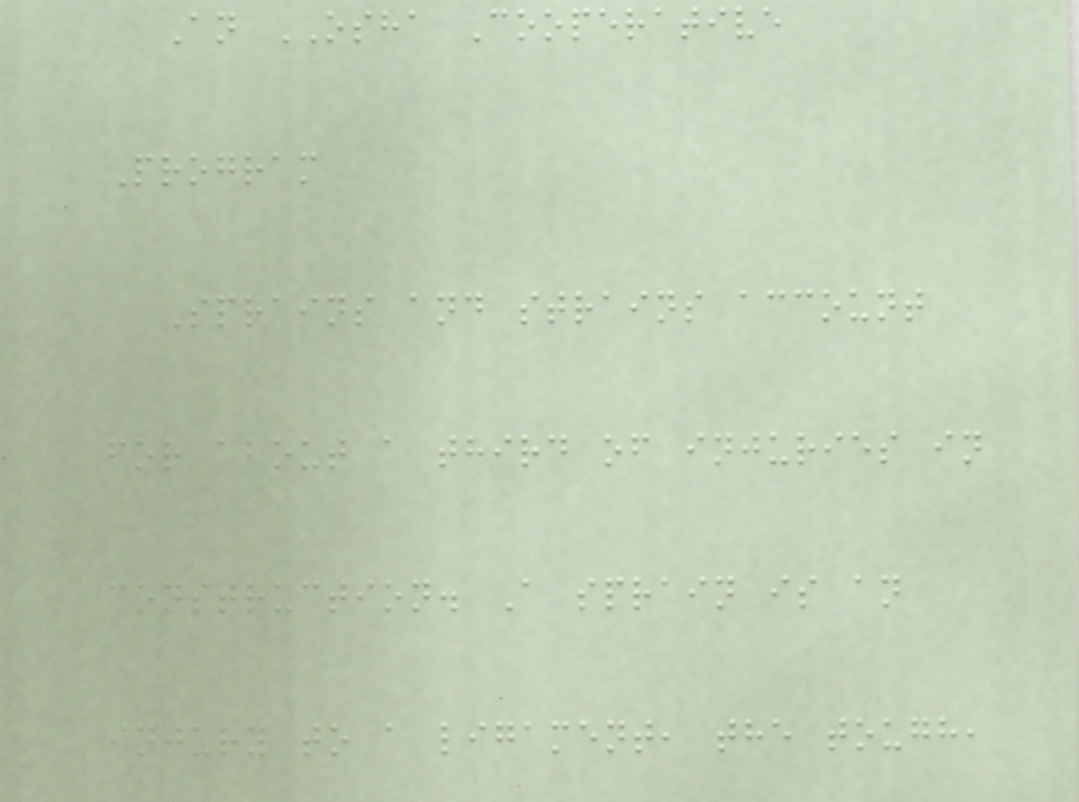An OSHA Cooperative
Program
Sprains and strains account
for about a third of injuries in
construction. A sprain is an
injury to a ligament, the tough,
